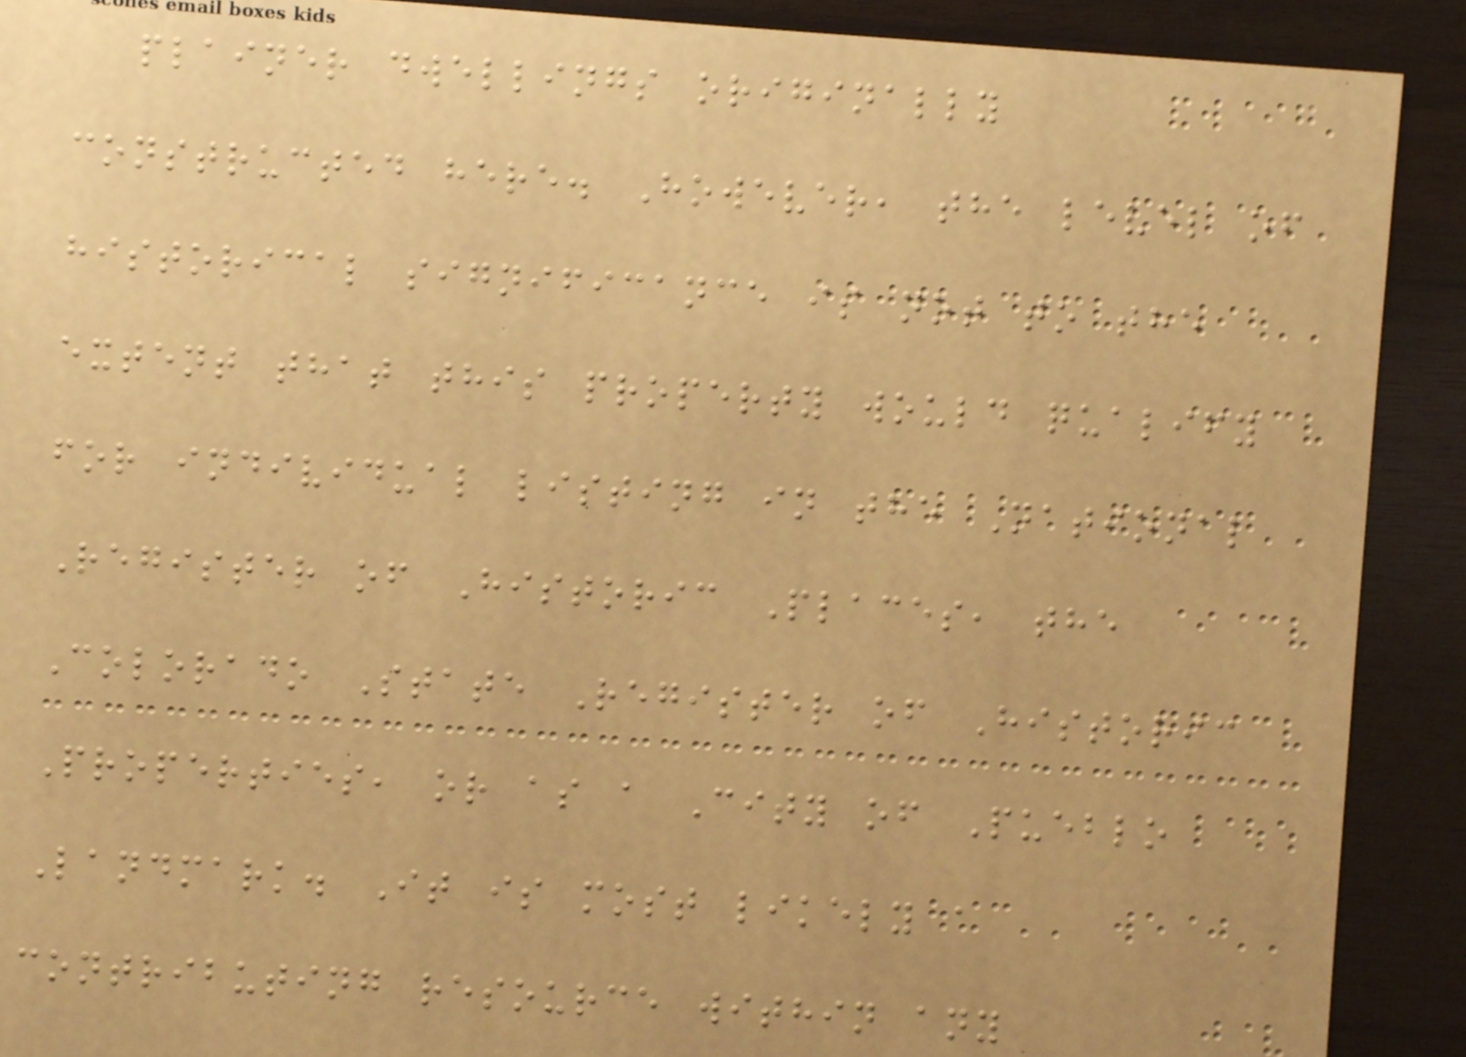plainer dwellings originally
constructed here. However, the level of
historical significance is not to the
extent that this property would qualify
for individual listing in the National
Register of Historic Places, the
Colorado State Register of Historic
Properties, or as a City of Pueblo
Landmark. It is most likely a
contributing resource within any
